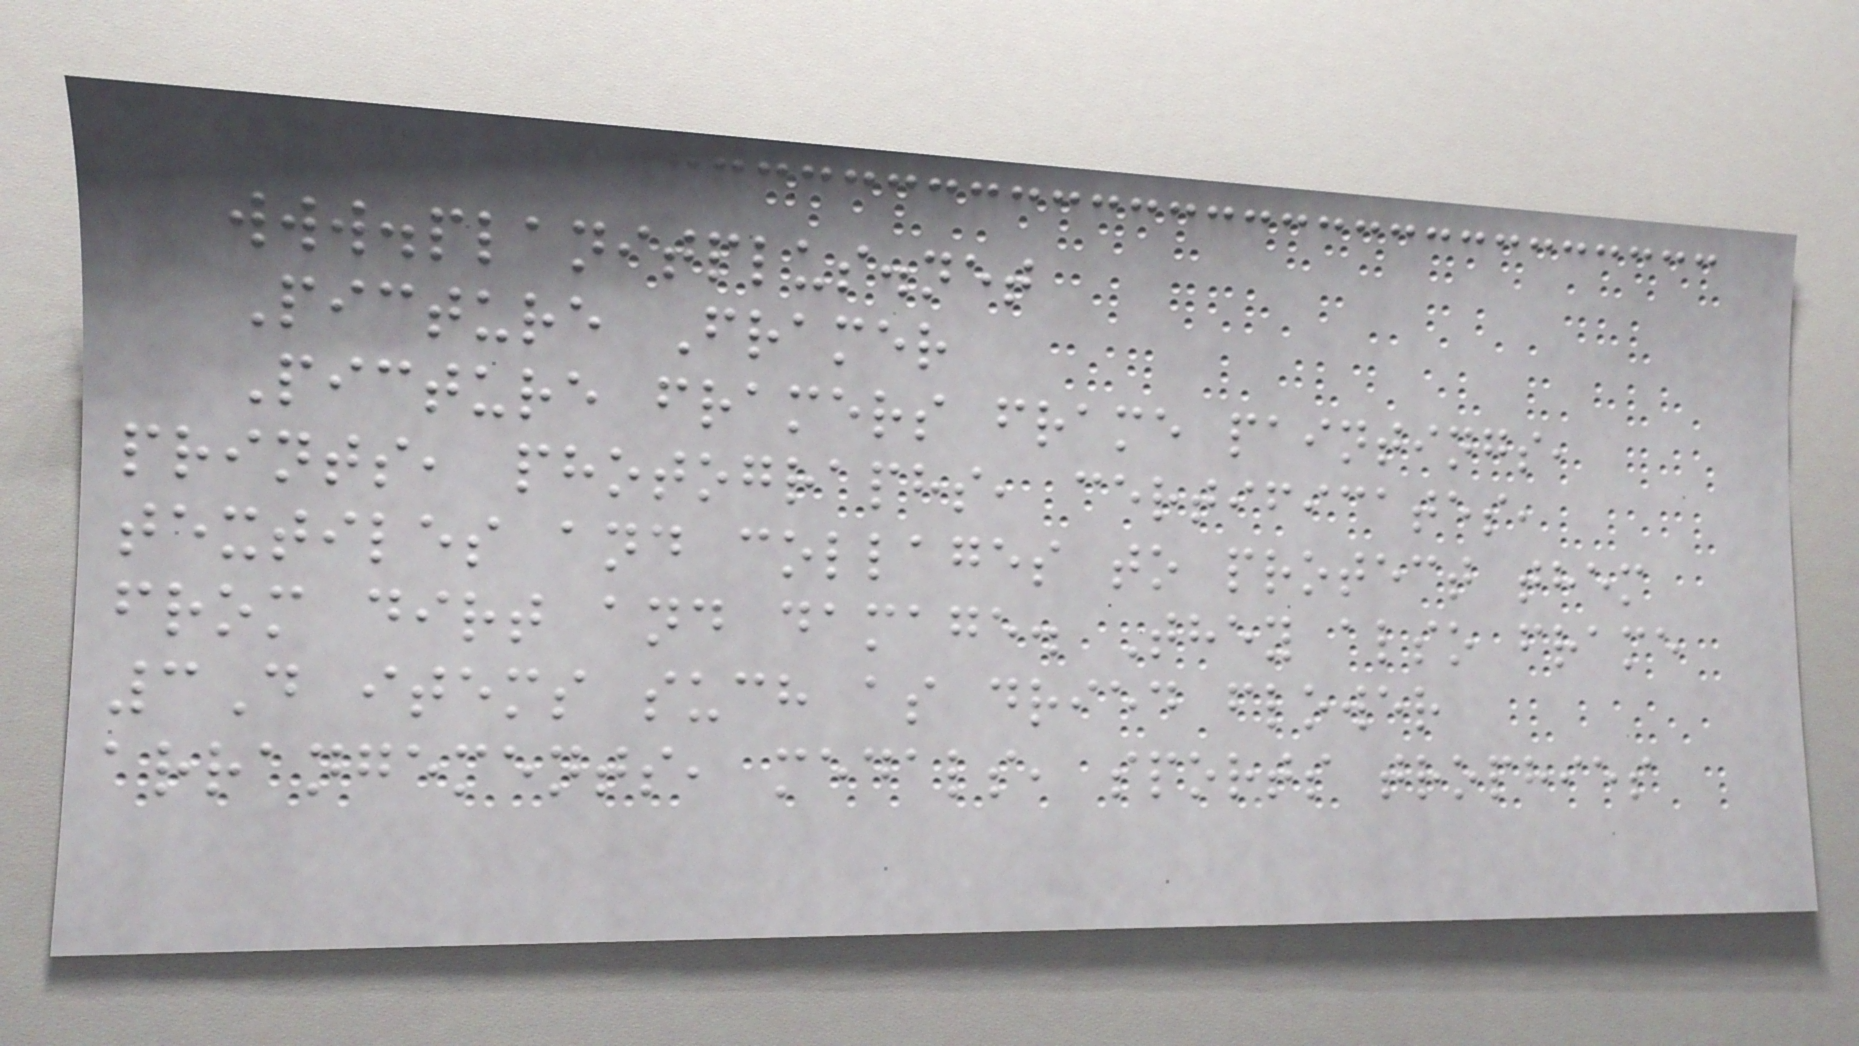www.planitplus.net
Picture Framer
Picture framers frame paintings,
prints, photographs, certificates,
textiles and collages to protect them
from dirt and damage. They also frame
3D items such as dried flower
arrangements, medals, sports trophies
